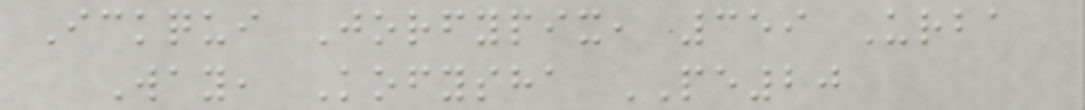Ickqui Jorfypix, 359 Urba
Way, Kofysha PE20
